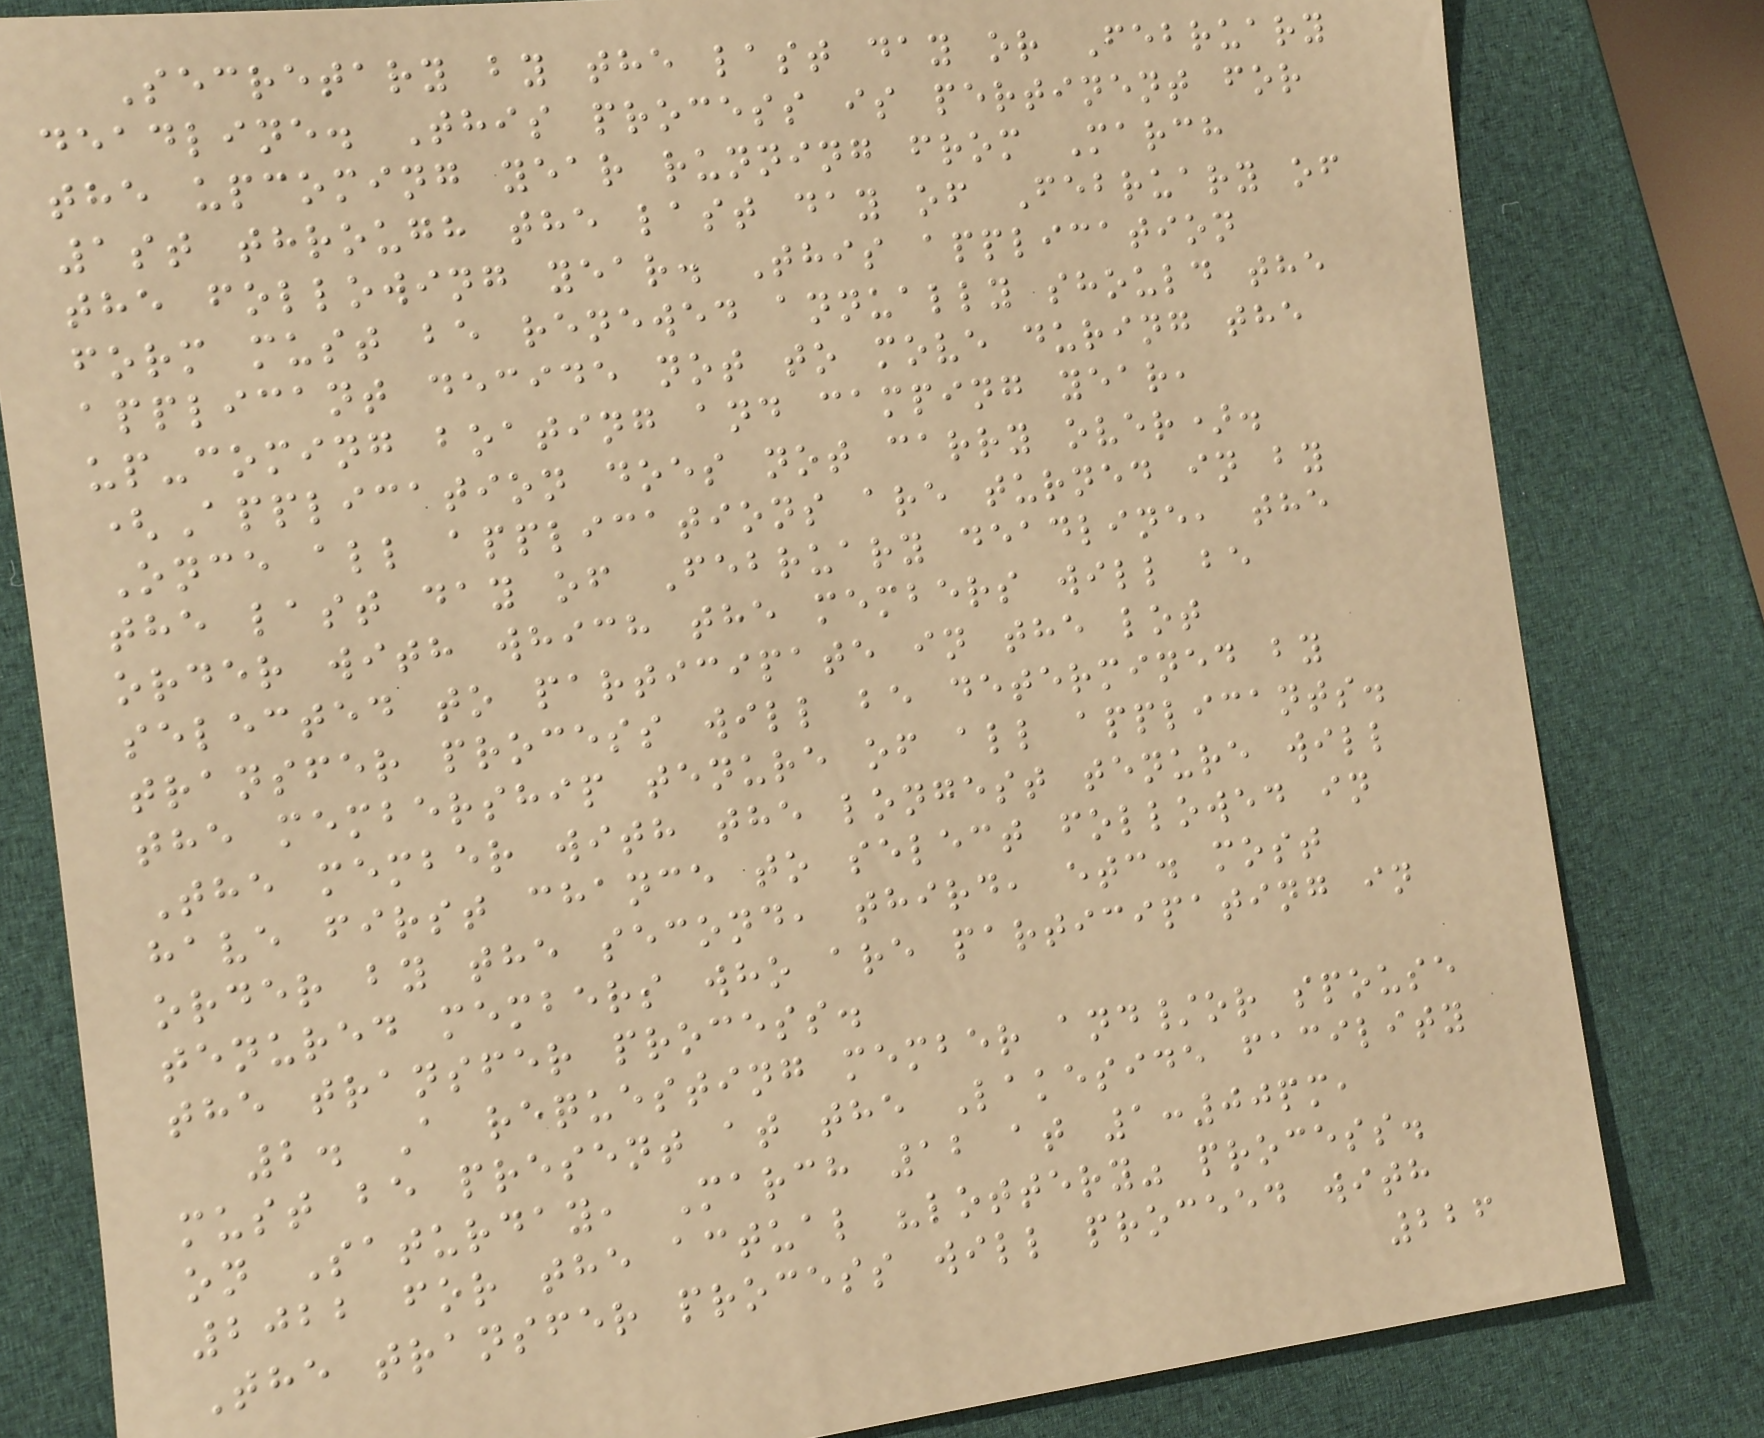Secretary by the last day or February
deadline. This process is pertinent for
the upcoming year running from March
1st through the last day of February of
the following year. This application
form must be renewed annually should the
applicant decide not to move during the
up-coming boating and camping year,
(Application does not carry over).
Once all applications are turned in by
the last day of February deadline, the
order with which the members will be
selected to participate in the lot
transfer process will be determined by
the membership tenure of all applicants.
The member with the longest tenure will
have first chance to select followed in
order by the second, third, etc. most
tenured members who are participating in
the transfer process.
2. A requesting member and/or spouse
must be present at the Lakeside facility
on Saturday, March 12 at 1:00pm,
2022 for the actual "lottery" process.
The transfer process will proceed with
226
